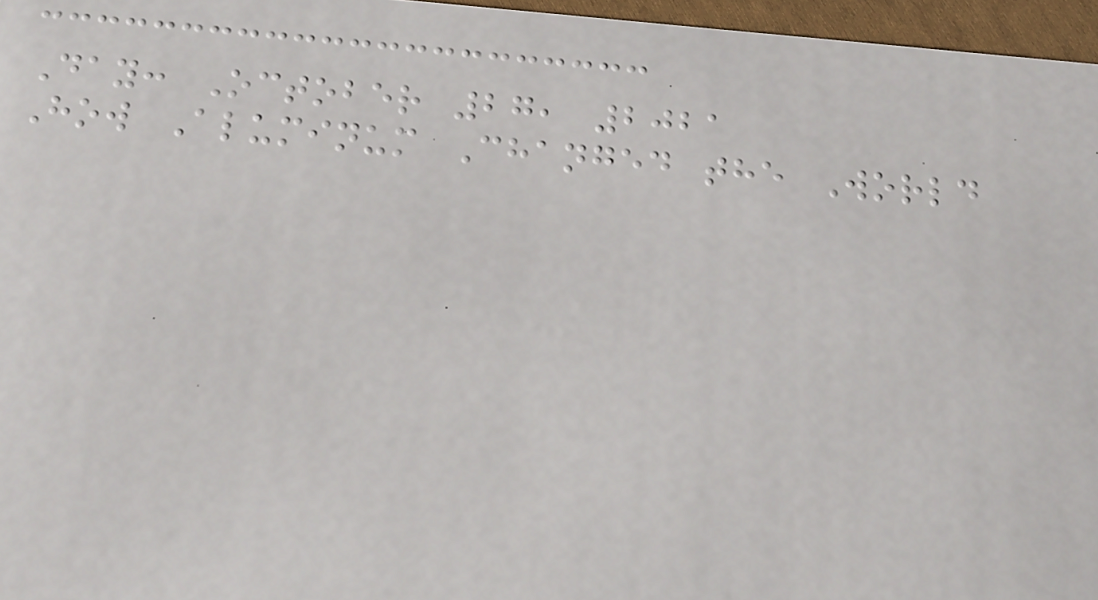Day: October 27, 2021
How Aluminum Changed the World
